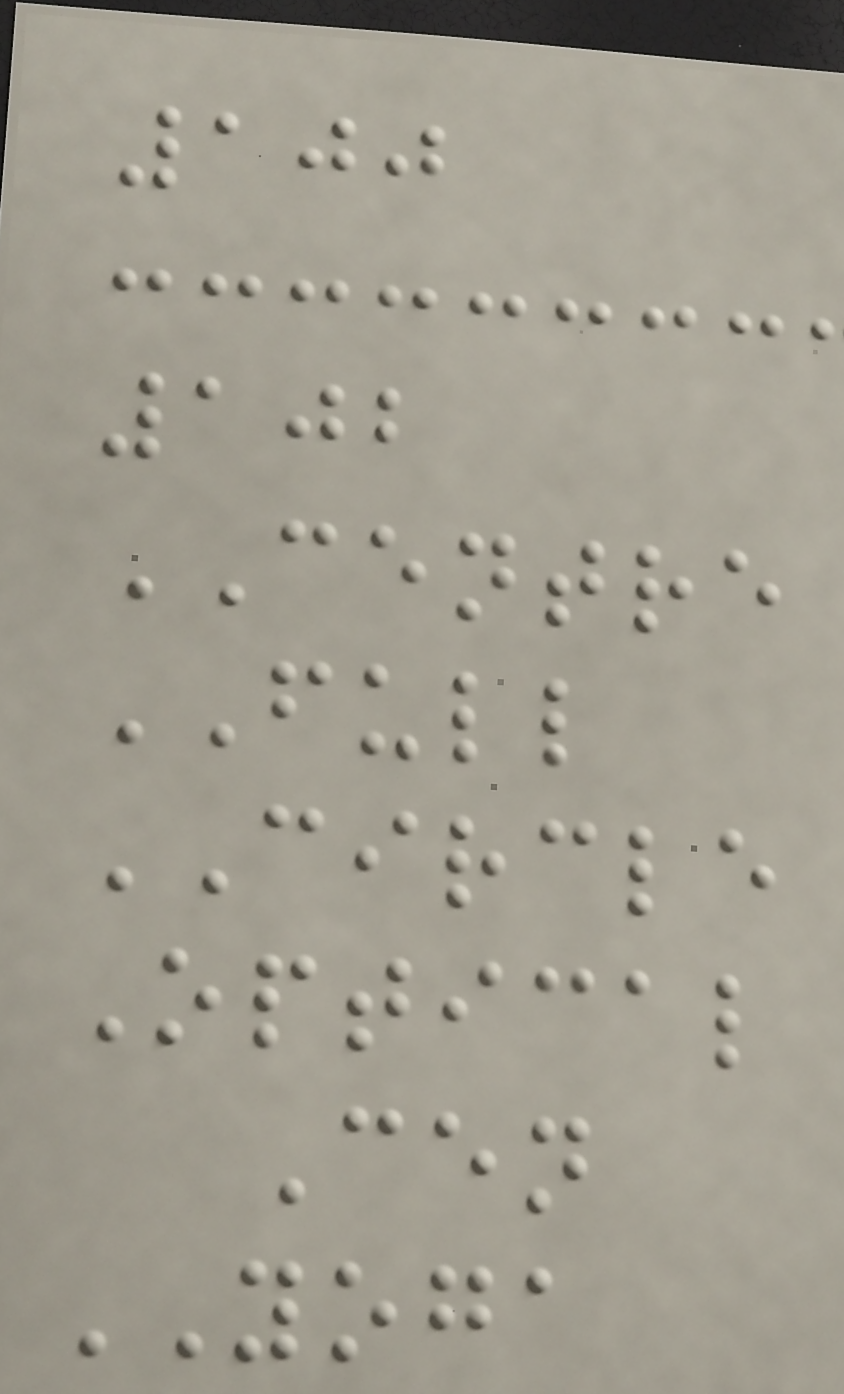100
102
CENTRE
FULL
CIRCLE
Optical
Cen
YOGA
